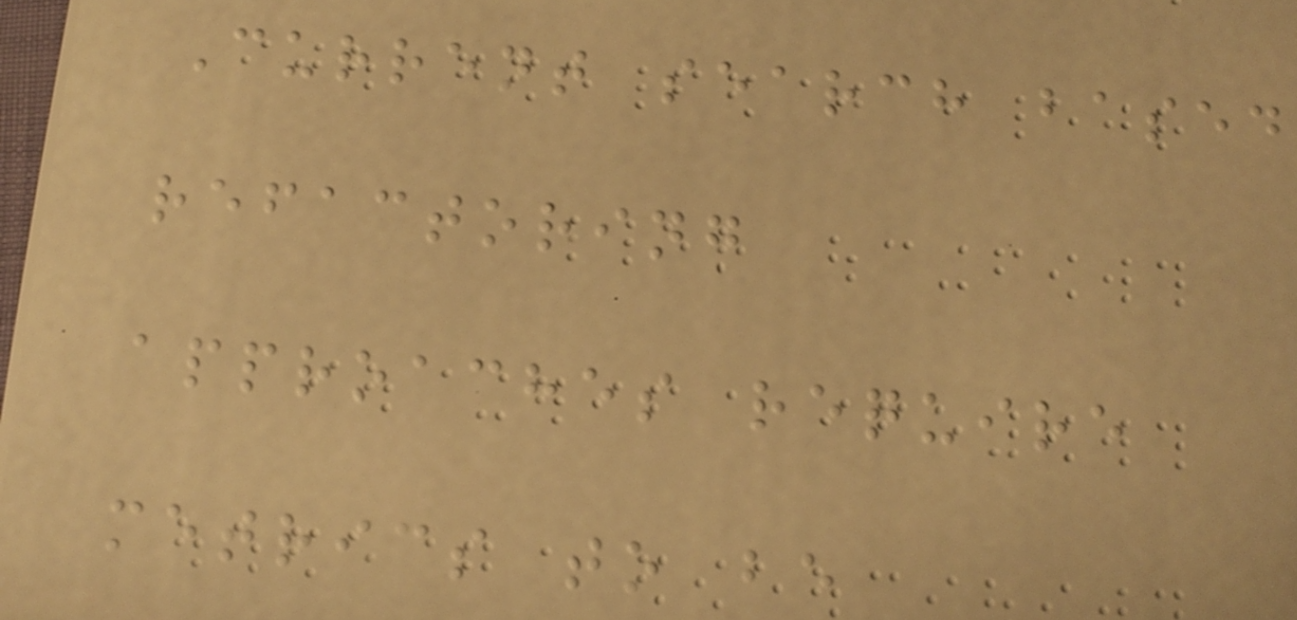Current search based
refactoring
approaches require
metrics to be
